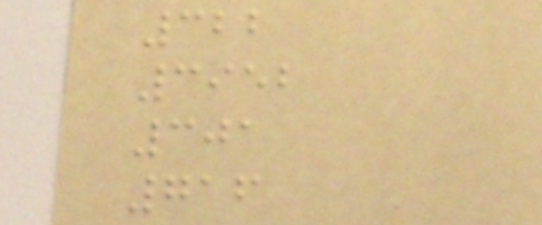322
3952
301
716
